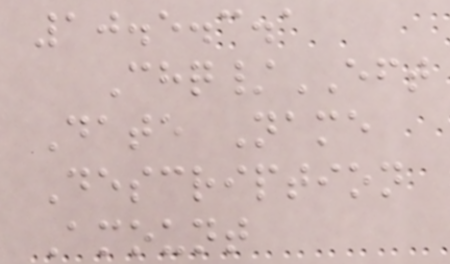10.5.3.1
Chq/EFT
Date Name
Description
Amount
